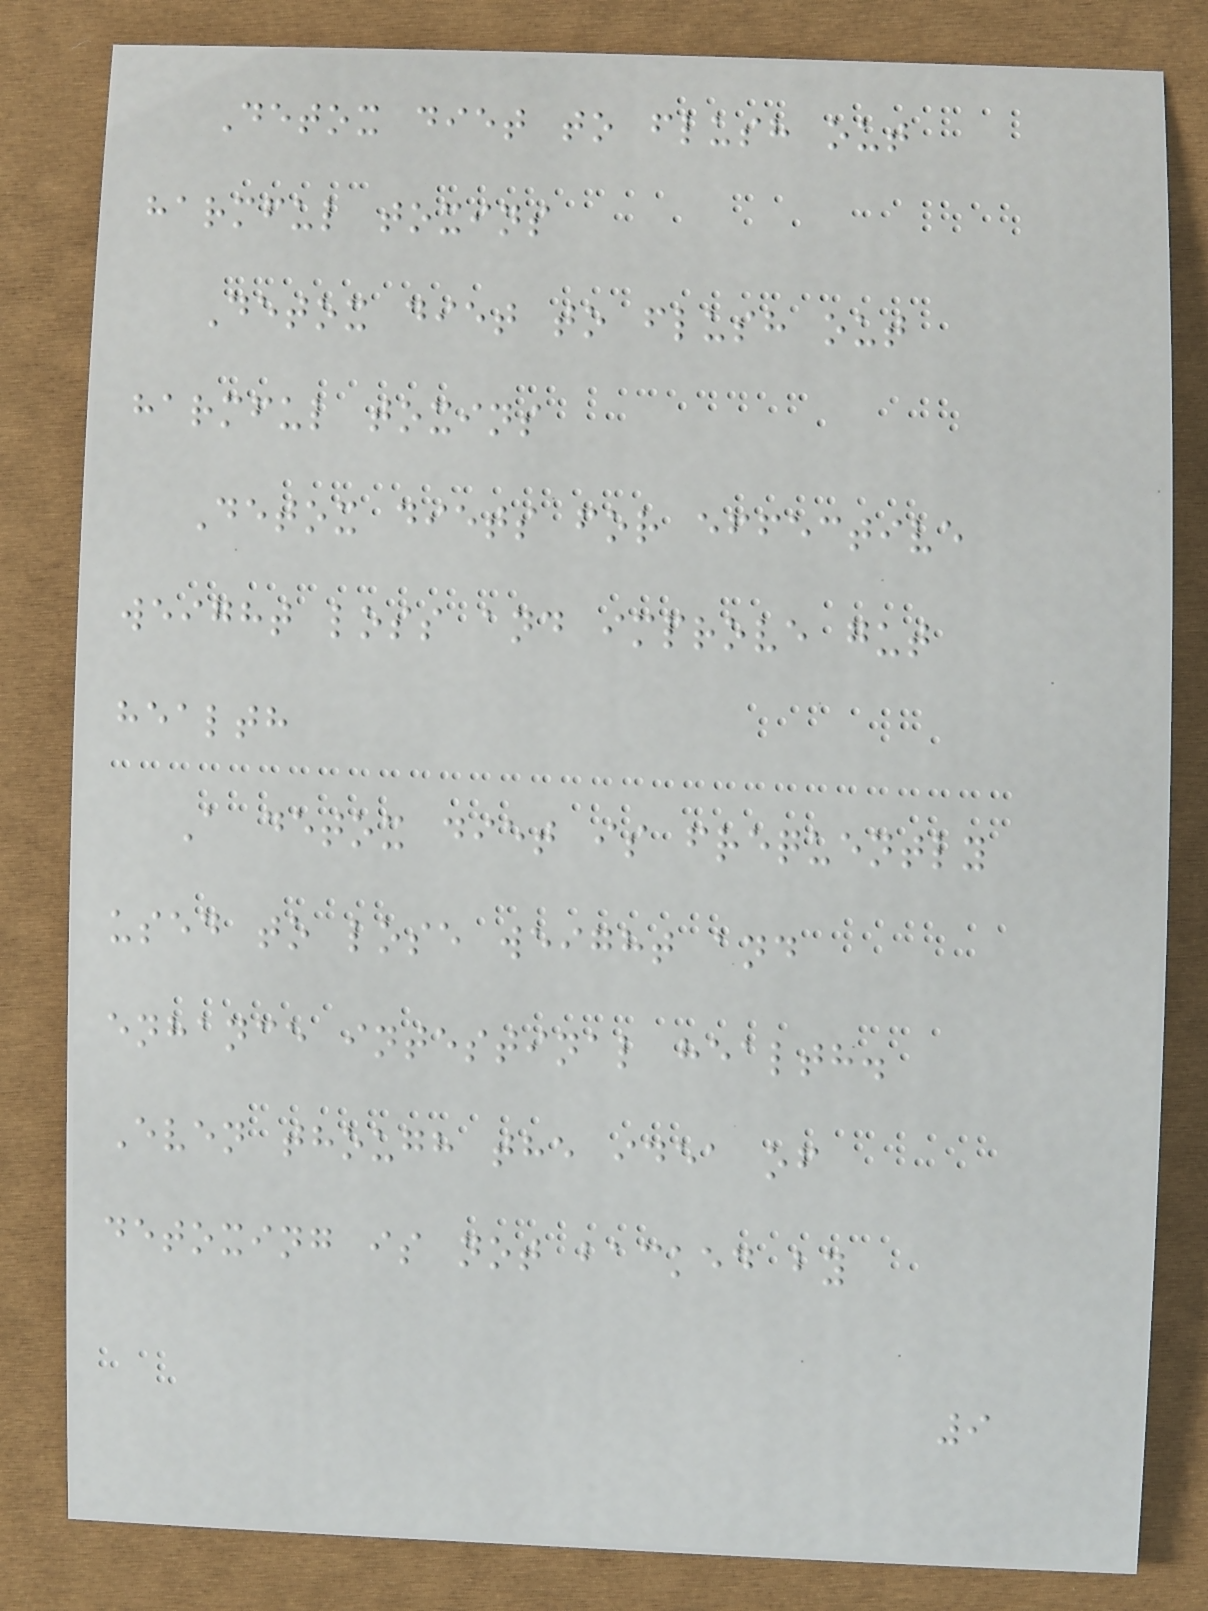Detox diet to flush out
harmful toxins
Detox diet to flush out
harmful toxins
Detox diets for effective
weight loss and improve gut
health
A detox diet is frequently
used to lose weight and
enhance intestinal health.
Even though the idea of
detoxing is not backed by
9
